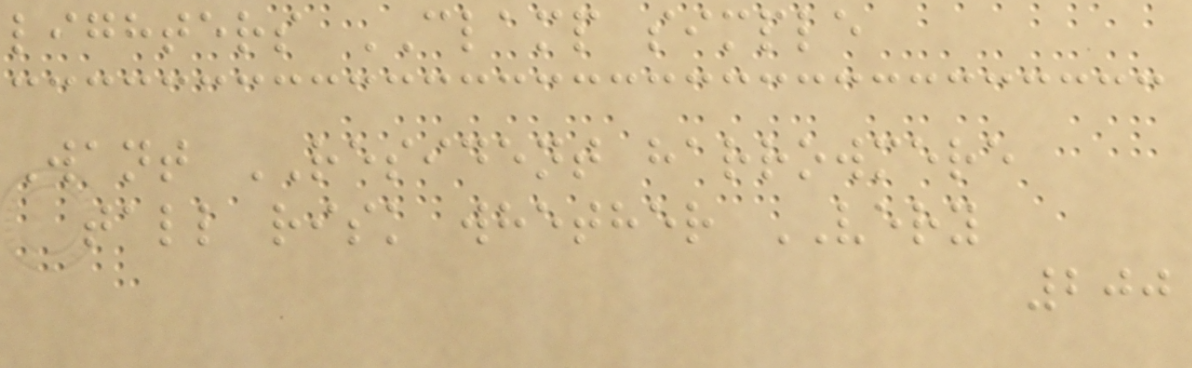lighters CLAMP simple
Want RESIDENT harrowmere
tall risk whether VERY
200
